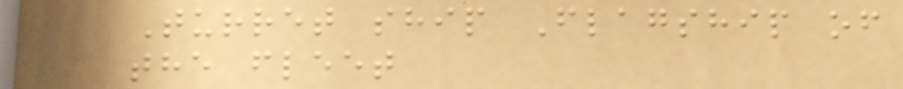Turret ship Flagship of
the fleet
